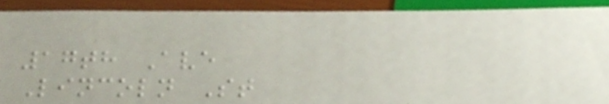17th Ave
Lincoln St
